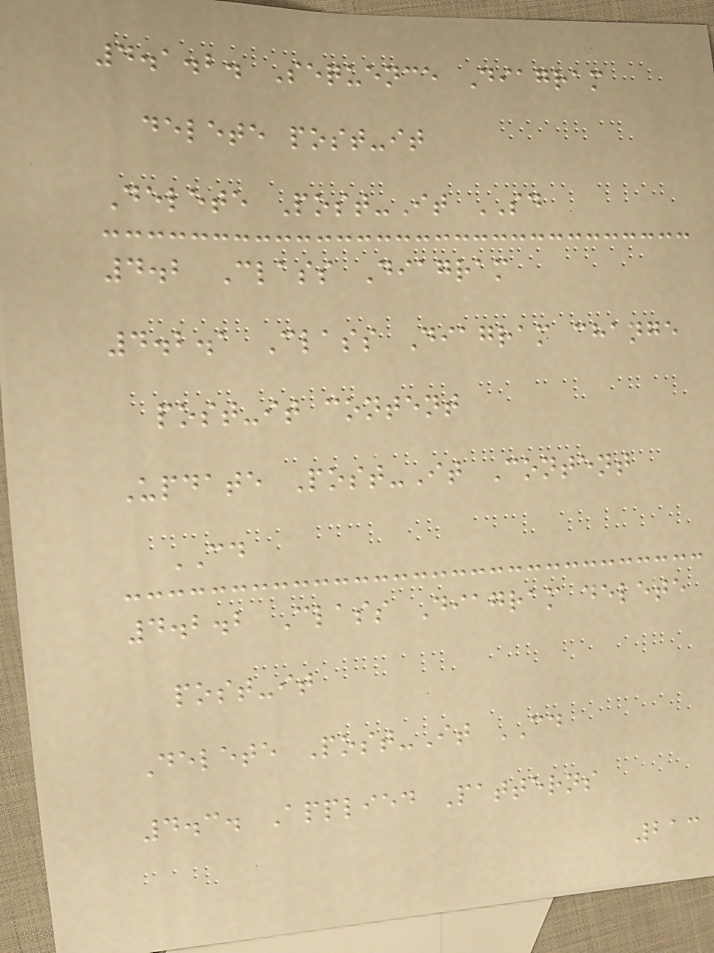4.1.2. Sequence Diagram
delete post-it
Delete Post-It SD
4.2 Class Diagram
4.2.1 Class Diagram change
post-it content
Update Post-It Content
CD
4.2.2 Class Diagram delete
post-it
Delete Post-It CD
4.3. Applied Patterns
213
